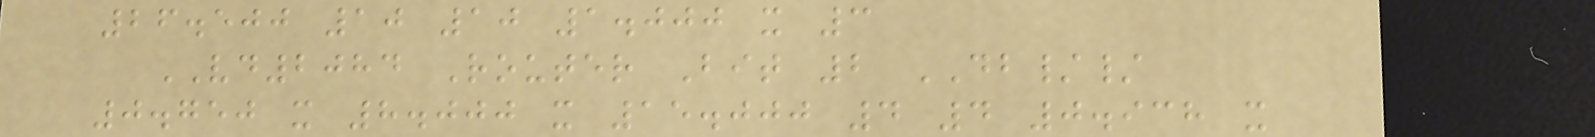26.500 10 10 1.000 x 3
VD2084 Router Bit 2 DB//
0.750 x 8.000 x 15.000 4 4 0.938 x
